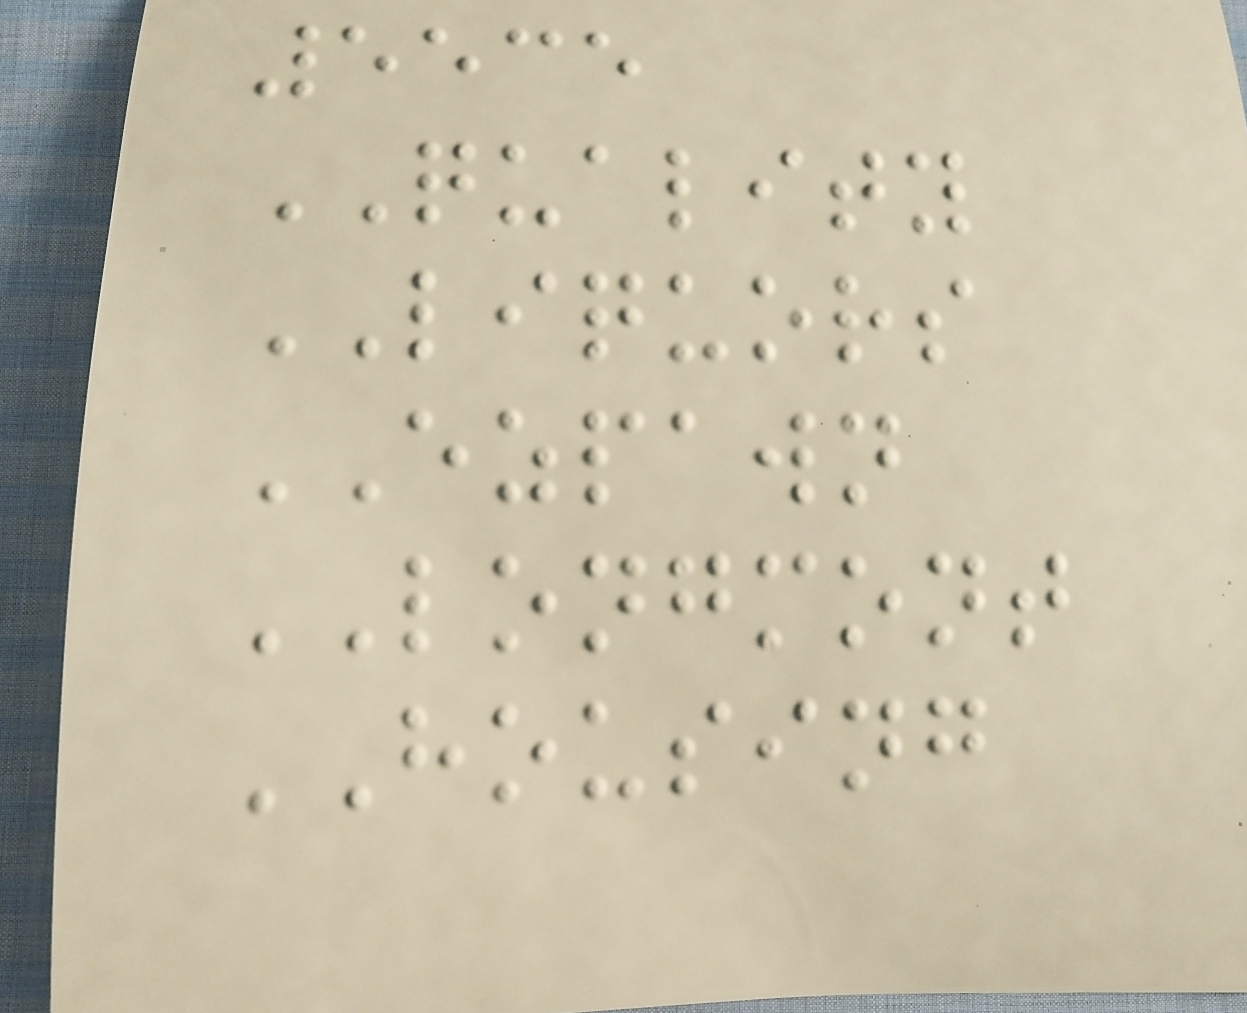5535
QUALITY
LIQUORS
EZPAWN
LONGMONT
HOUSING
